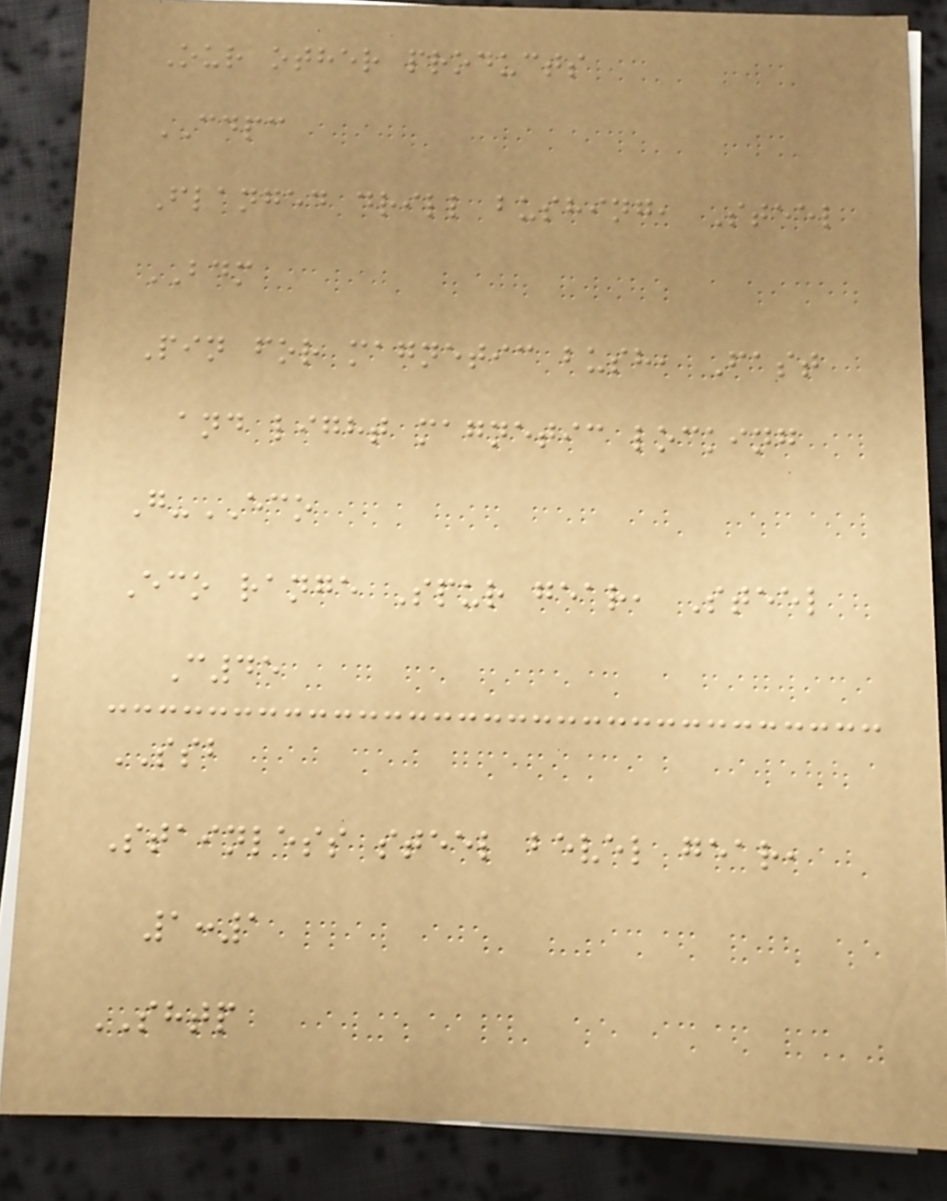Our other products
CDPC
Flanged drill bushing, Steel
BDM
Pin for magnetic bush, Fast
and light magnetic locking
G-ECO
Eco range Spur gear, Steel
C45
SSB
Stainless steel bevel gear,
1:1
SHTP
